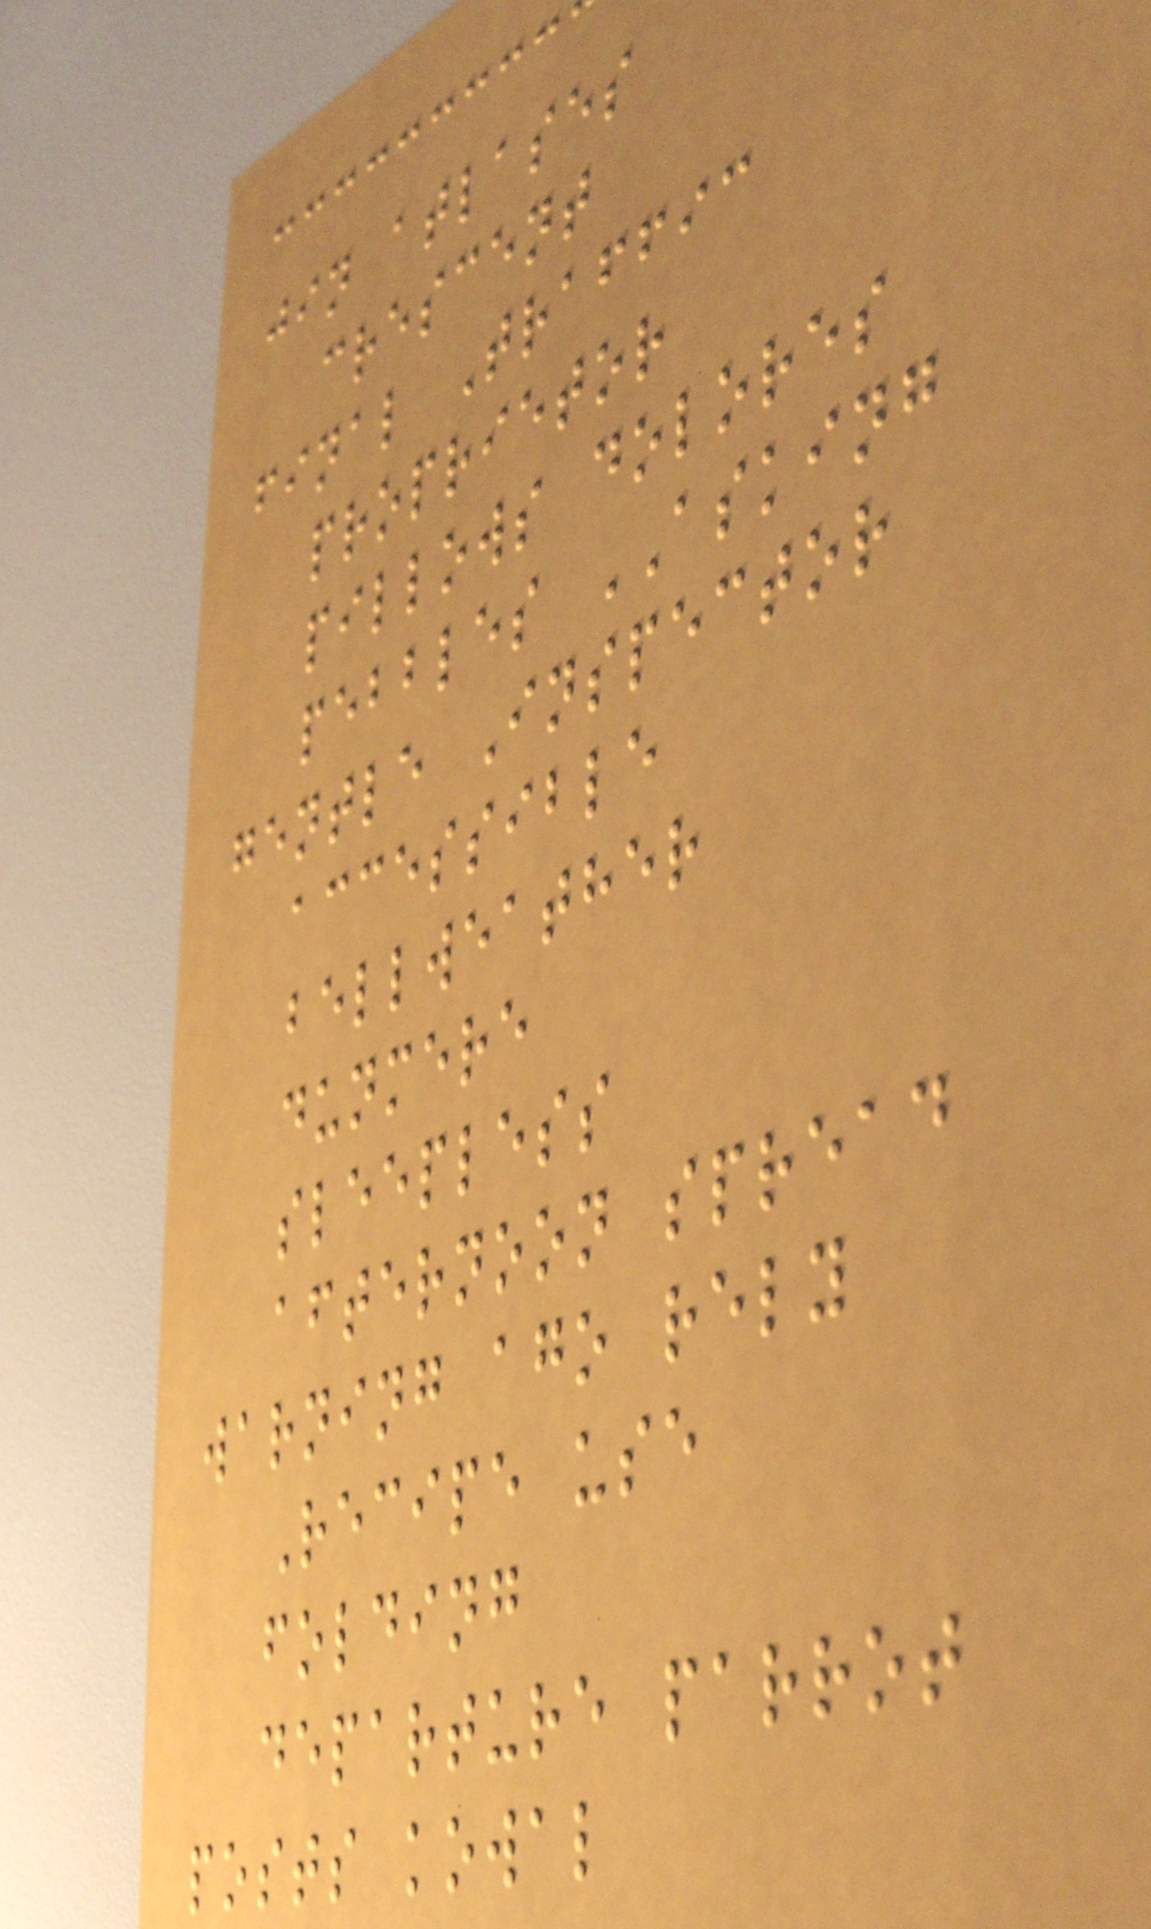jin atlases
crescent
final Traffic
proprietor
pillows dolores
pebbles ASKING
gentle Inspector
accessible
bellweather
dunmere
sleepless
afternoon spread
warning ago rely
Recipe use
folding
departure parrot
posts kowal
